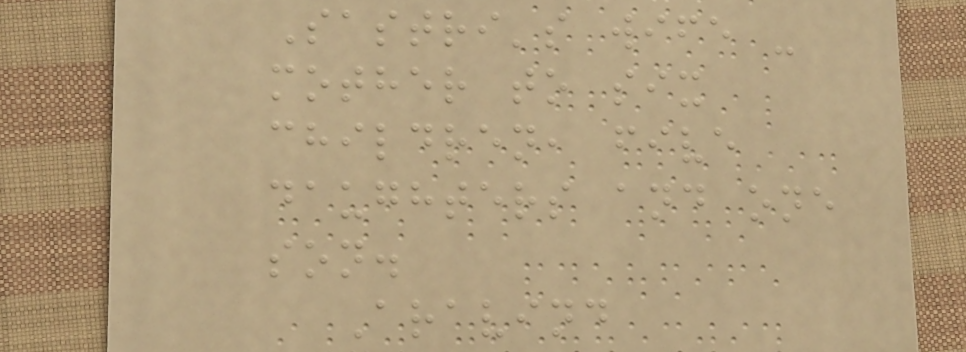Sastri's wife -
mother to six
children, five
daughters and one
son.
Aravind
